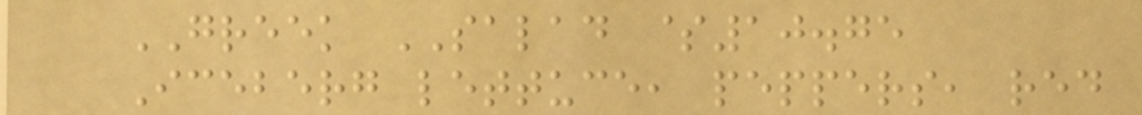GREEK SALAD $10.75
Iceberg lettuce, peppers, red
